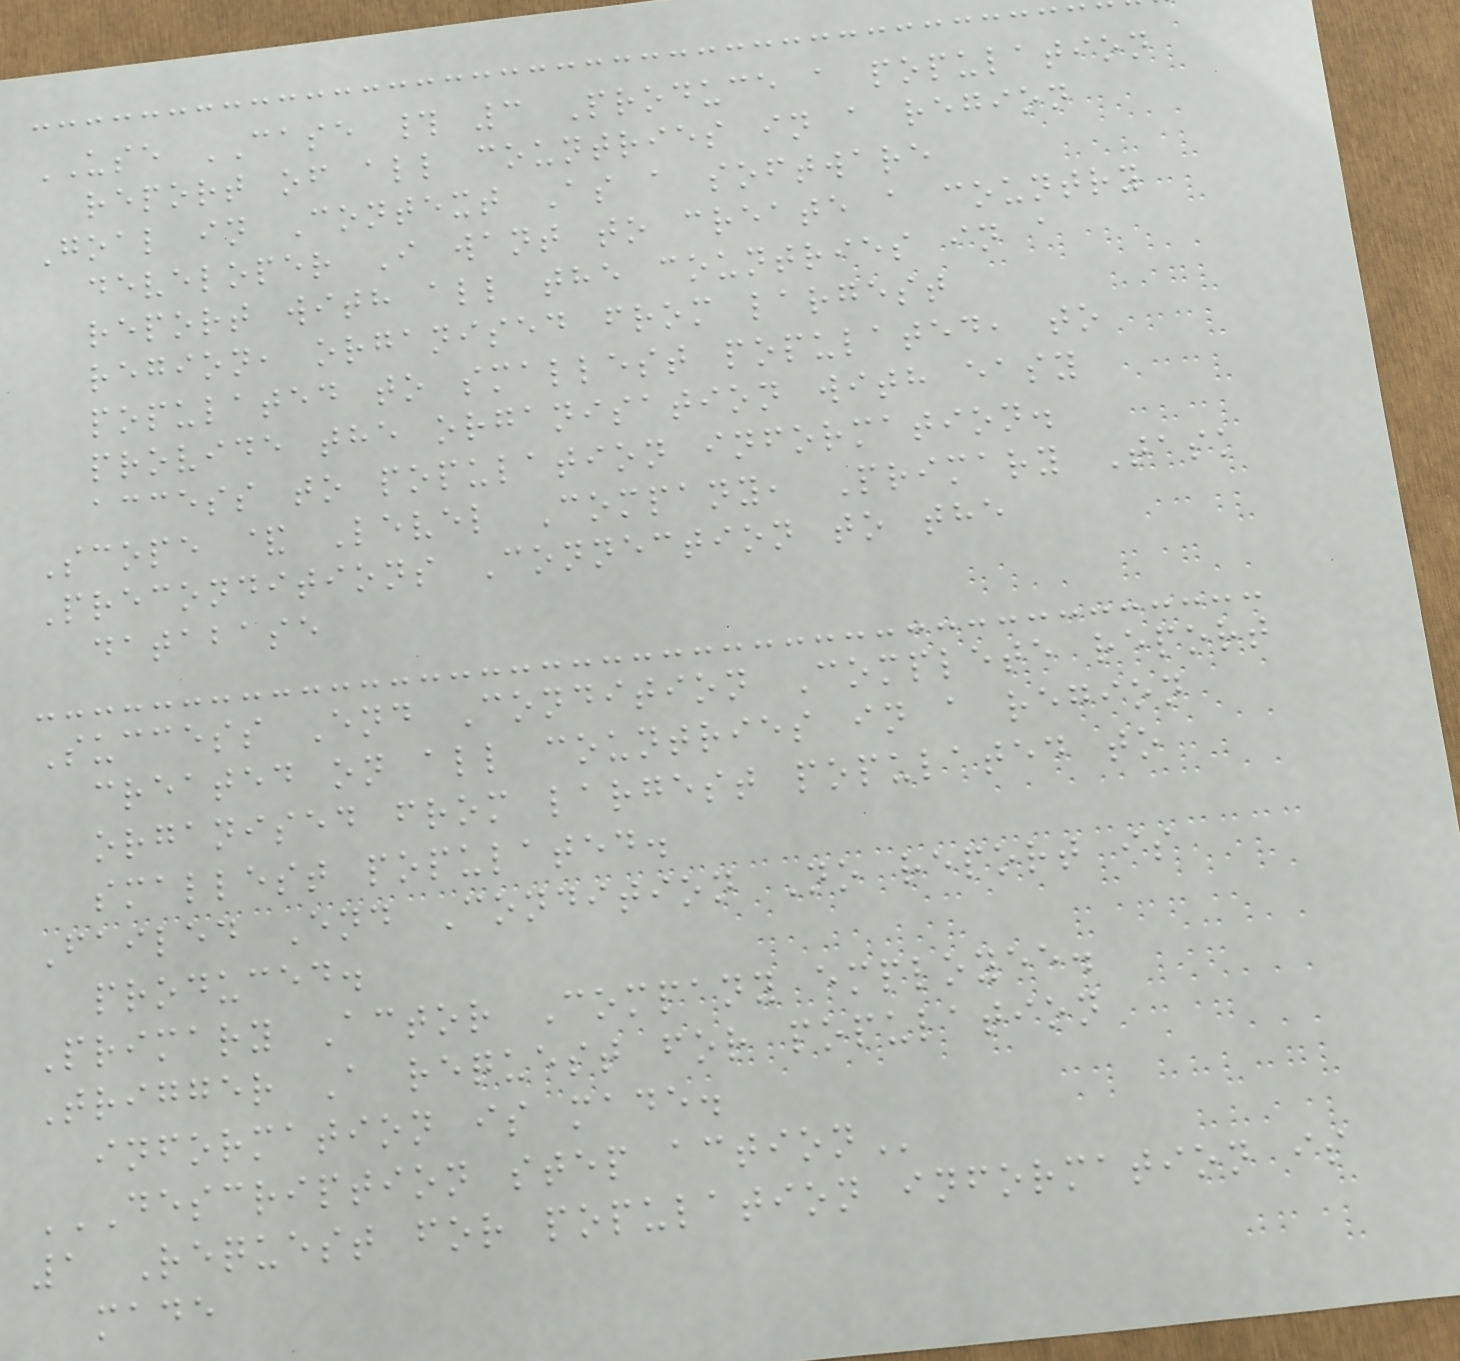USE CASE # 3 Produce a population
report of all countries in a region
Goal in Context As a software
developer I want to create a country
report with all the countries in a
region, organised from largest
populated to smallest populated, to
provide the organisation with easy
access to population information.
Scope & Level Company, Primary Task
Preconditions Connection to the
database
Success End Condition Complete report
created on all countries in a region
organised from largest populated to
smallest populated.
Failed End Condition No report is
produced.
Primary Actor Company employee.
Trigger A request for population
information is made.
DESCRIPTION STEP ACTION
1 Request for population information is
made
